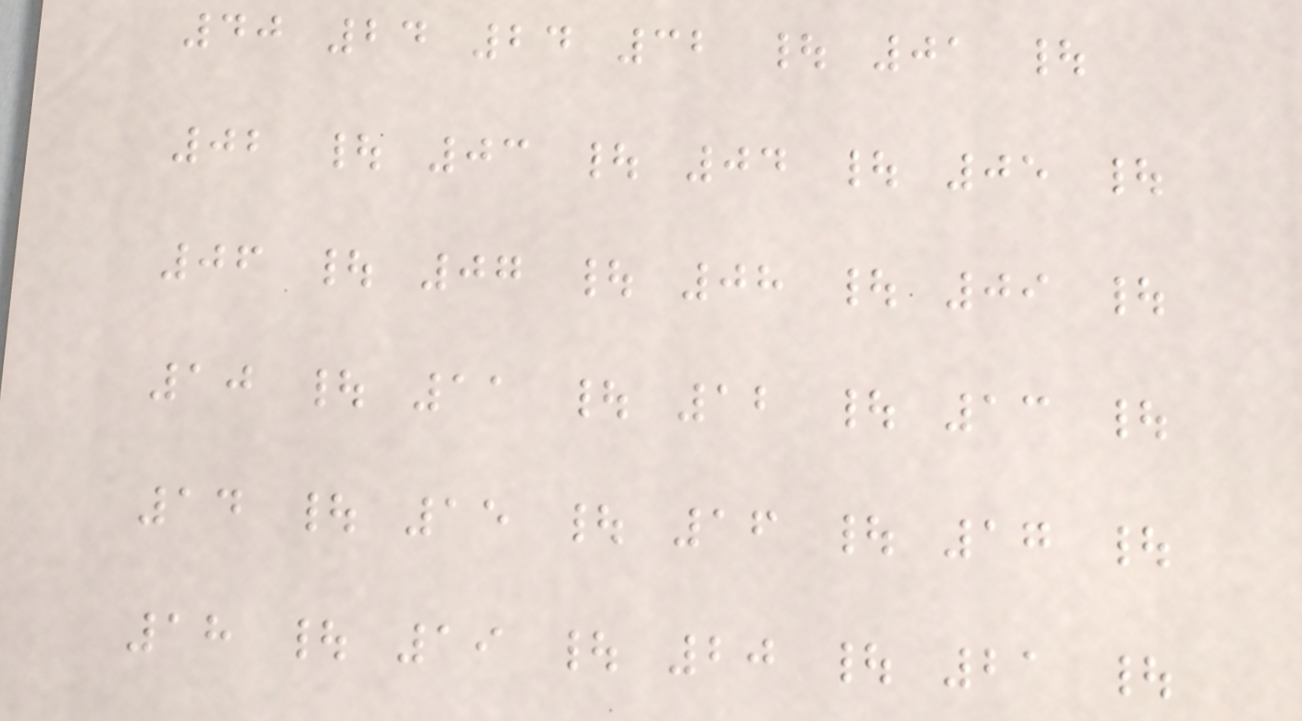40 24 24 32 | 01 |
02 | 03 | 04 | 05 |
06 | 07 | 08 | 09 |
10 | 11 | 12 | 13 |
14 | 15 | 16 | 17 |
18 | 19 | 20 | 21 |
